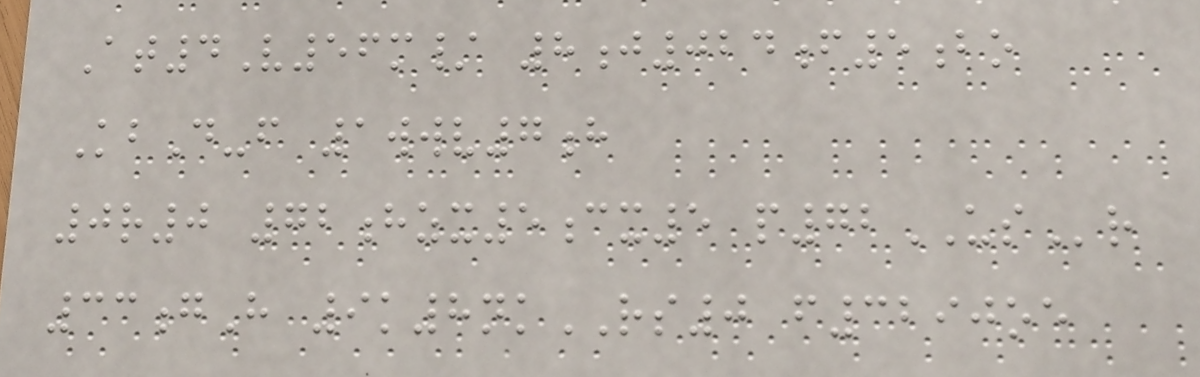At4V56m/ 8j024f5bo
KbD-f 1wwv7h
0r0 72hzx5cx5 p72USr
33gH 9k8nkRS0 f3290oe
